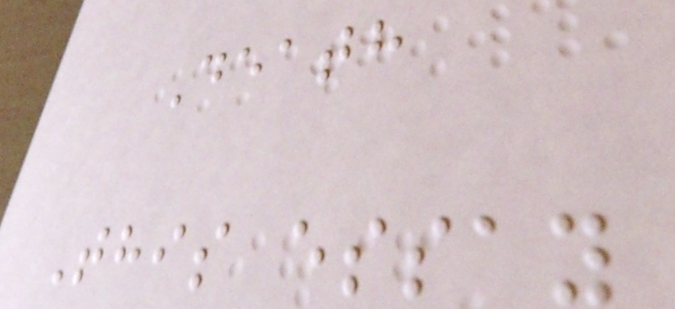Death
This essay
